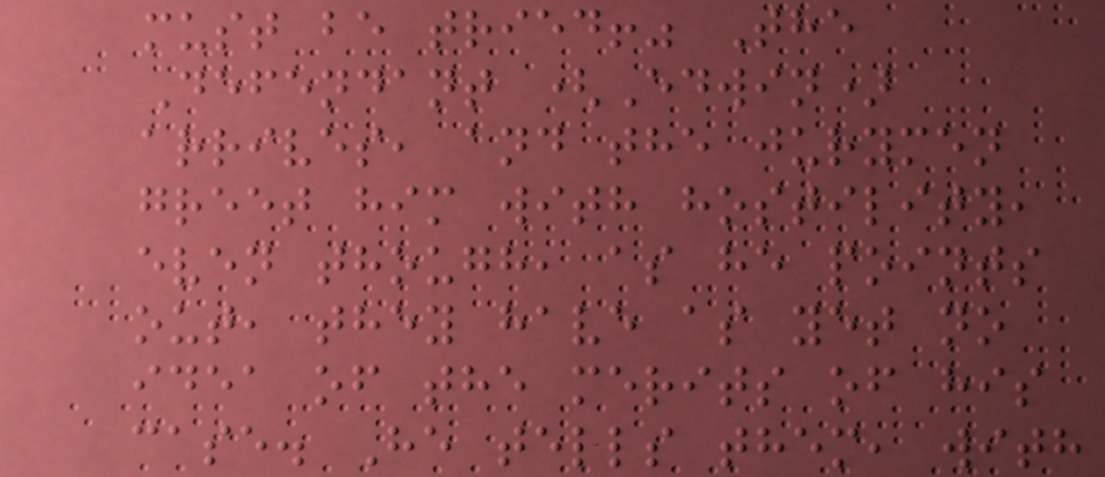must be tried!" The
Defendant (Edwin)
arrives, and the jurymen
greet him with hostility,
even though, as he points
out, they have as yet no
idea of the merits of his
case. He tells them, with
